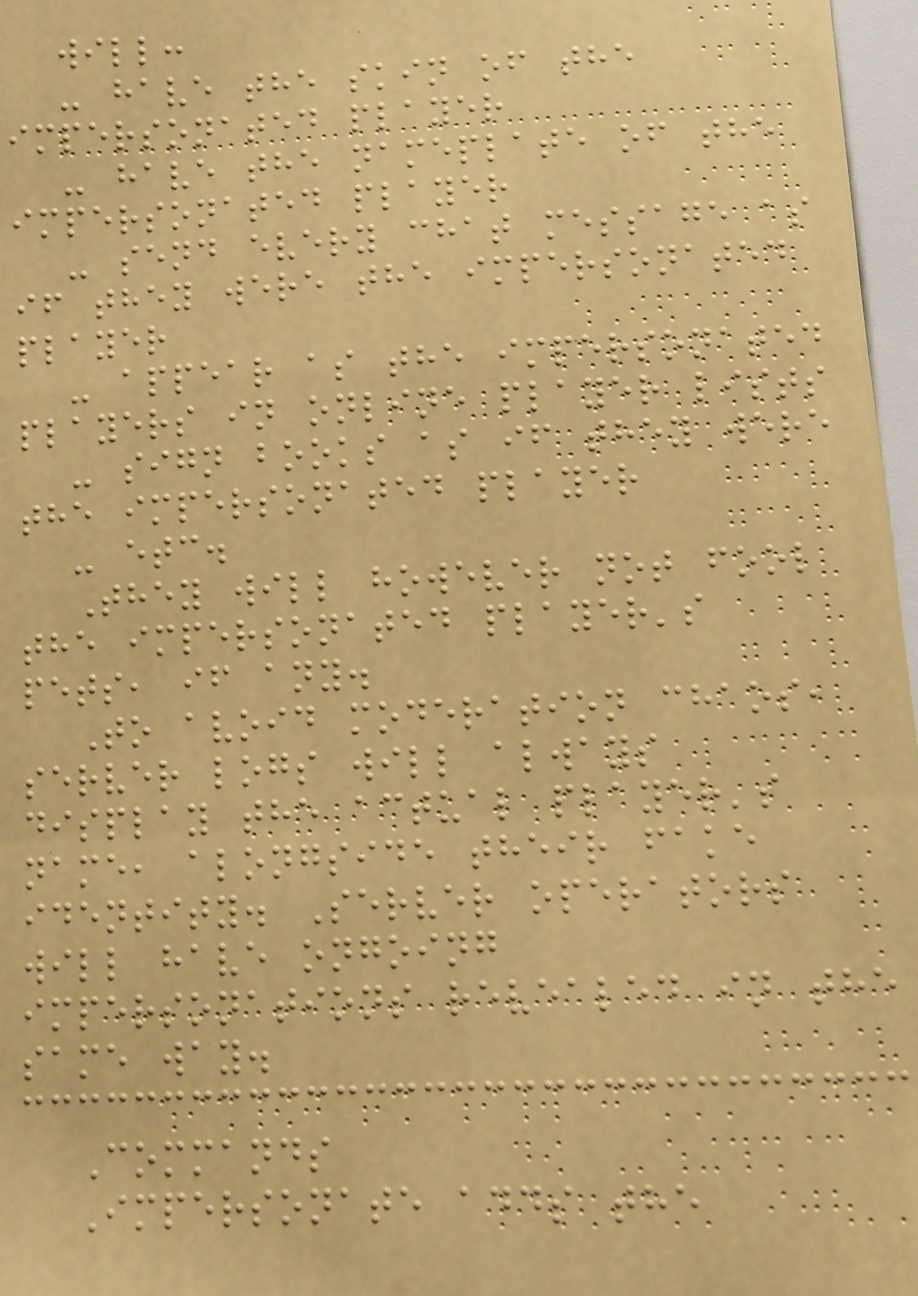will:
- have the skin of the
impersonated player
- have the nameplate of the
impersonated player
- send every chat message as
if they were the impersonated
player
- appear as the impersonated
players in online player lists
- sign books as if they were
the impersonated player
- etc.
They will however not fool
the impersonated player's
pets, if any.
To avoid moderation chaos,
server logs will always
display the actual player's
name, alongside their fake
identity. Server operators
will have ongoing
impersonations revealed in the
same way.
Commands
Impersonate adds the
